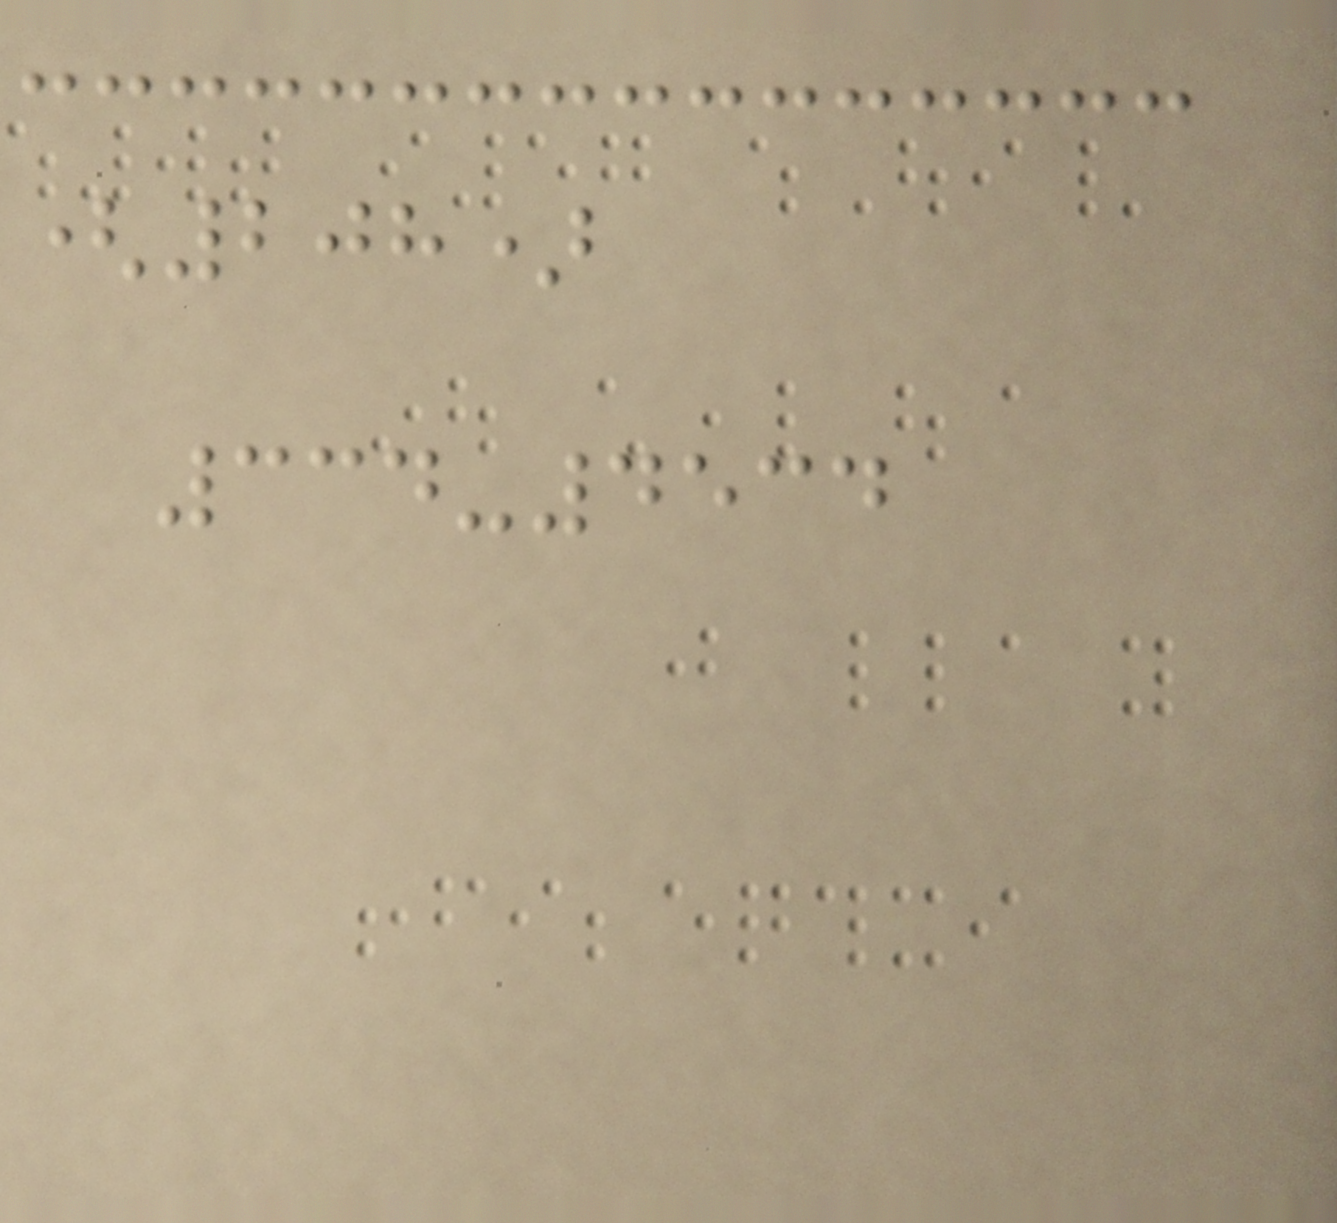(208)
334-4534
